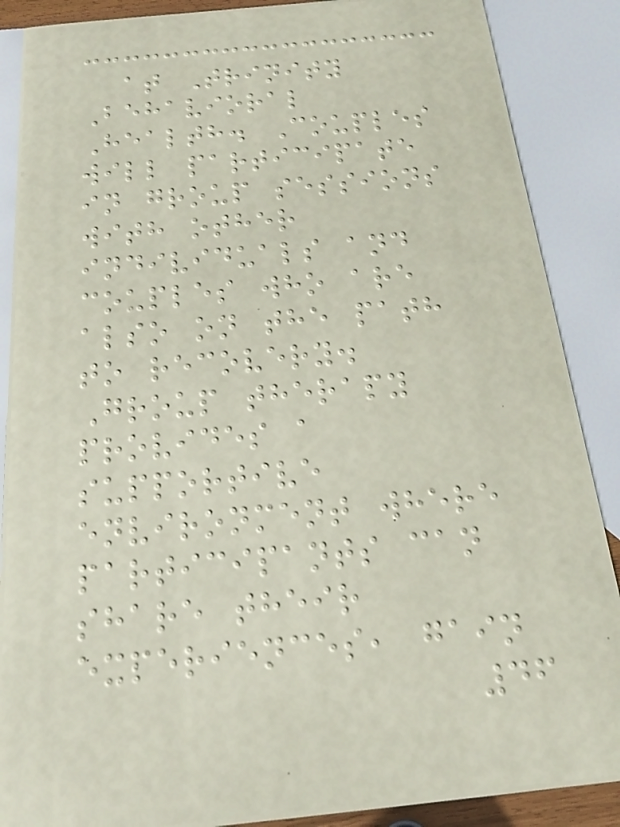at Trinity
Behavioral
Health. Couples
will participate
in group sessions
with other
individuals and
couples who are
also on the path
to recovery.
Group therapy
provides a
supportive
environment where
participants can
share their
experiences, gain
46
